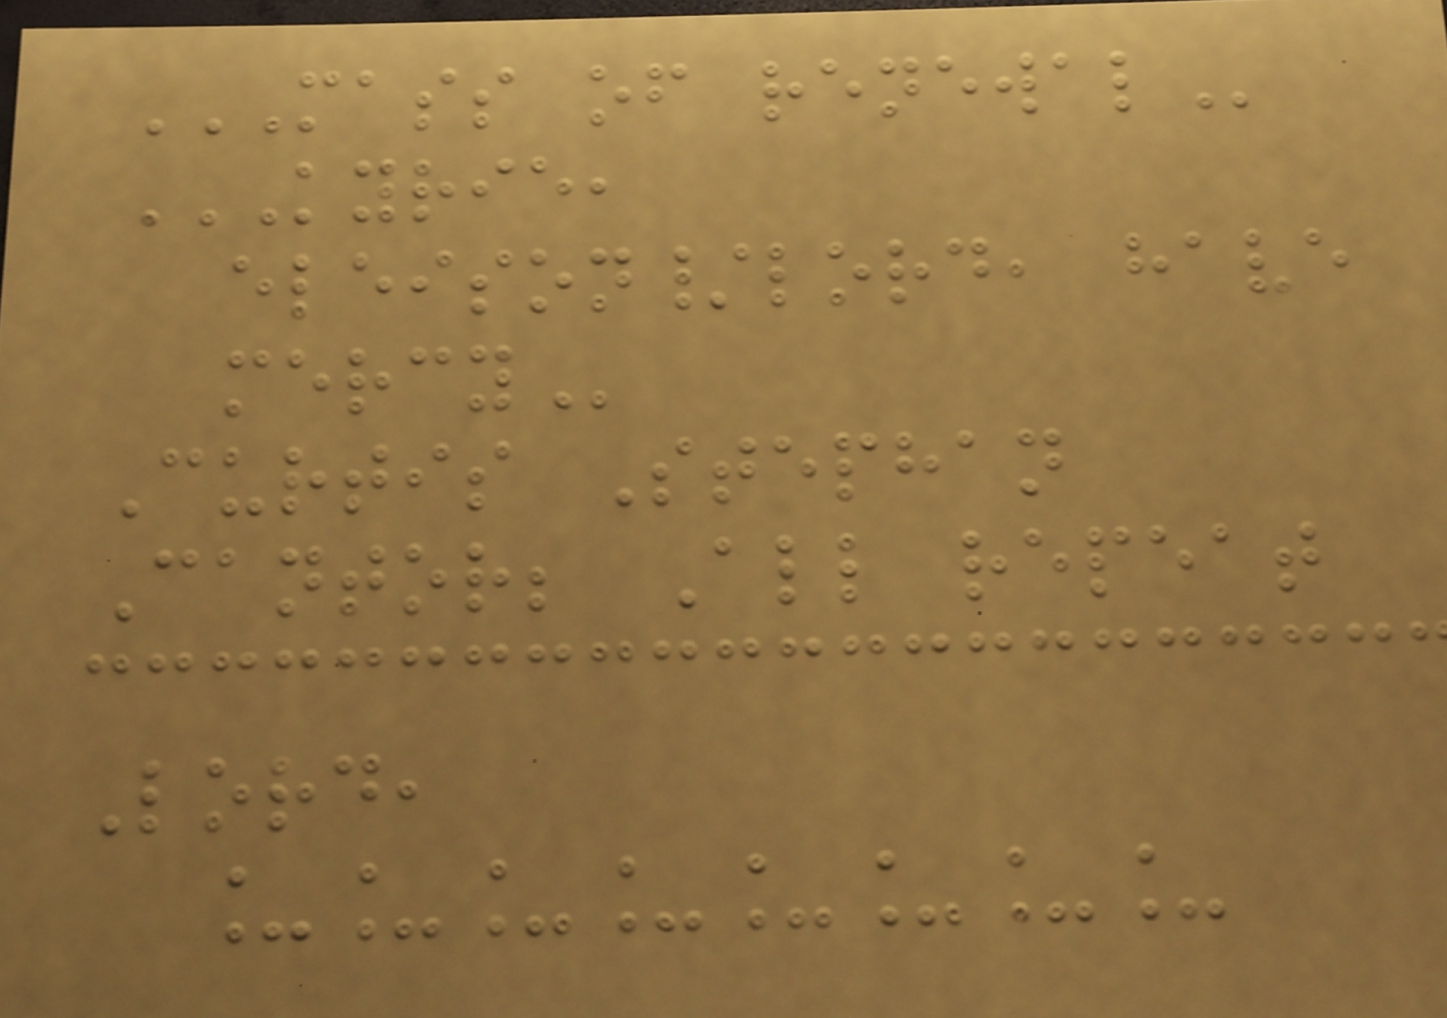MASS OF RENEWAL
KYRIE,
ELEISON/LORD, HAVE
MERCY
Curtis Stephan
Cantor; All repeat
Lord,
________
